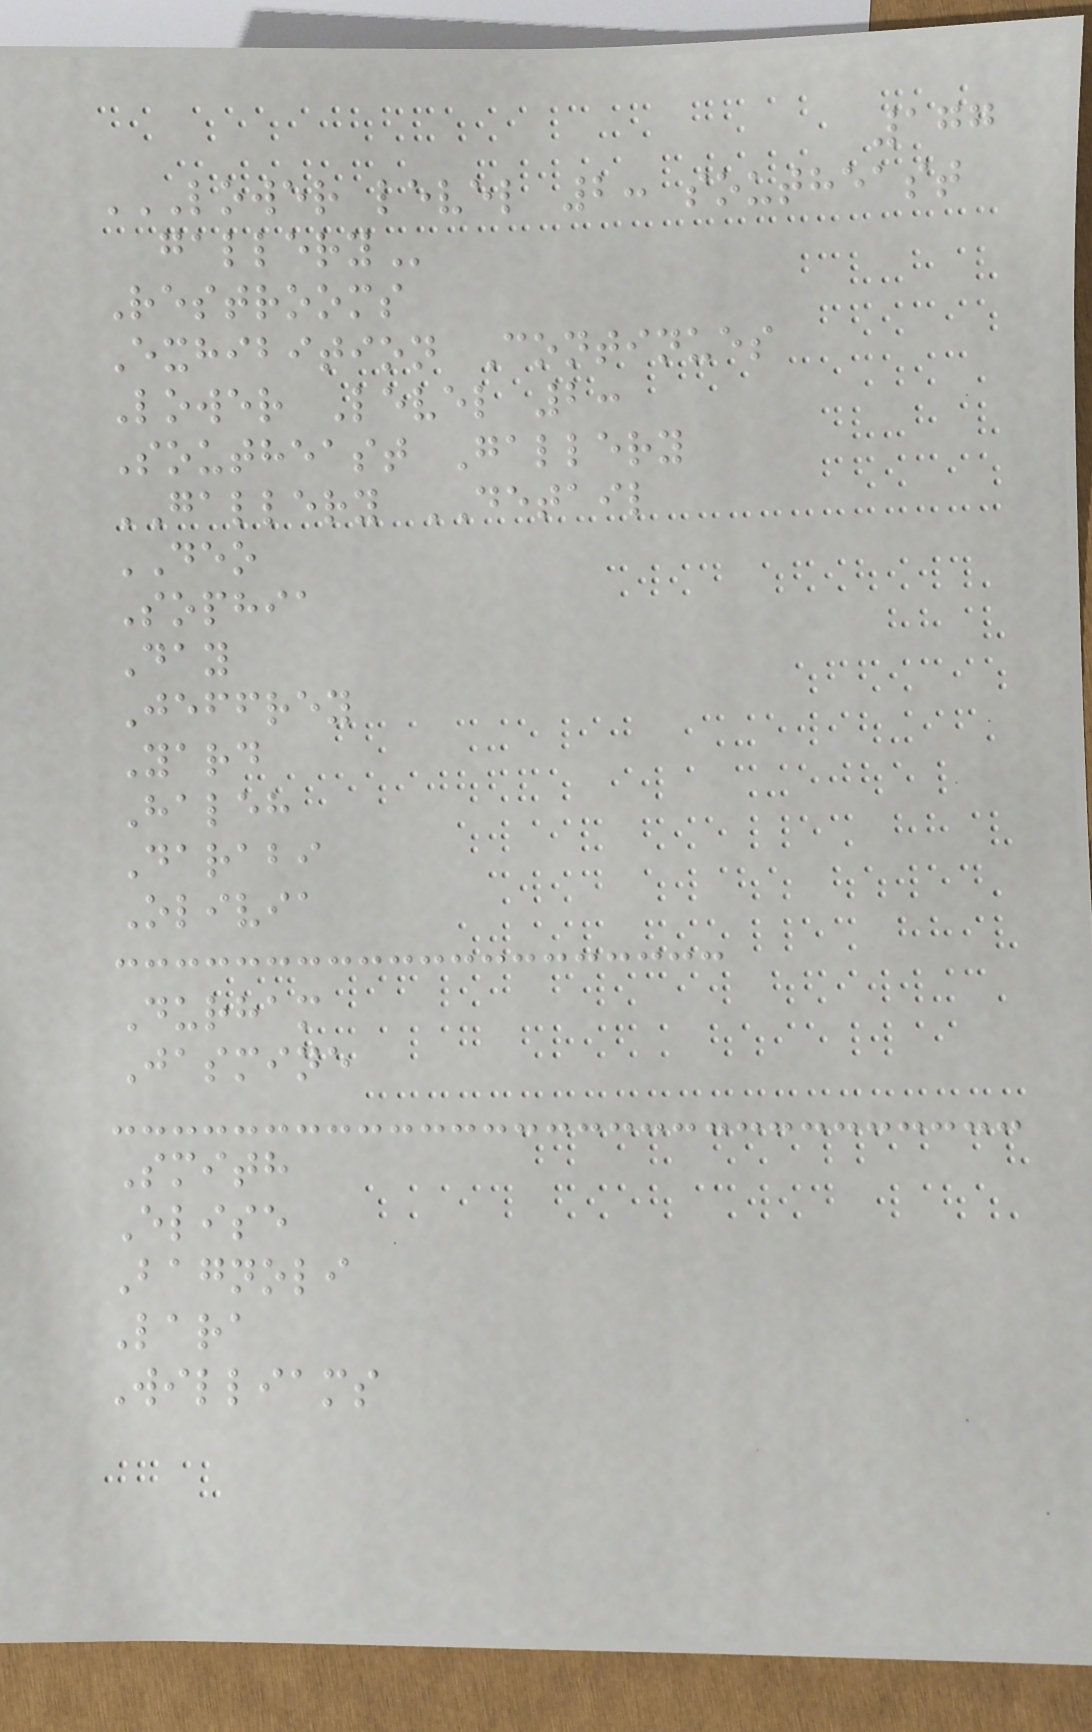177
LOWER LEVEL 2: SOUTHEAST
GALLERY
Restrooms
Exhibition Continues
Lower Level 2:
Southeast Gallery
GALLERY DETAIL
DEO
Sophia
Day
Jeffrey
Yard
Haleh
Darabi
Olivia
Durham
Jasmine
Smith
Elise
Bagnoli
Lara
Williams
